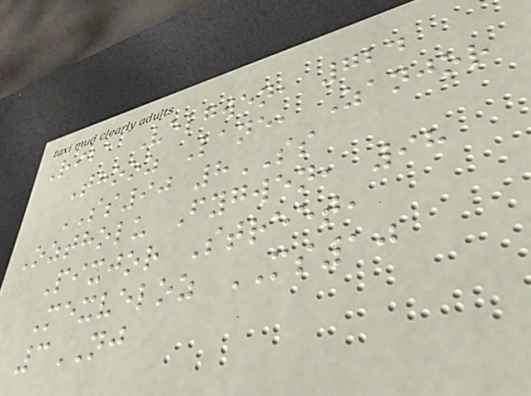Riba Velgwen, 724
Thooz Lane, Zanjor
SS90 8SS
Oztholu Fygwen, 98
Pixjor Street,
Mexveloz MS10
3NJ
